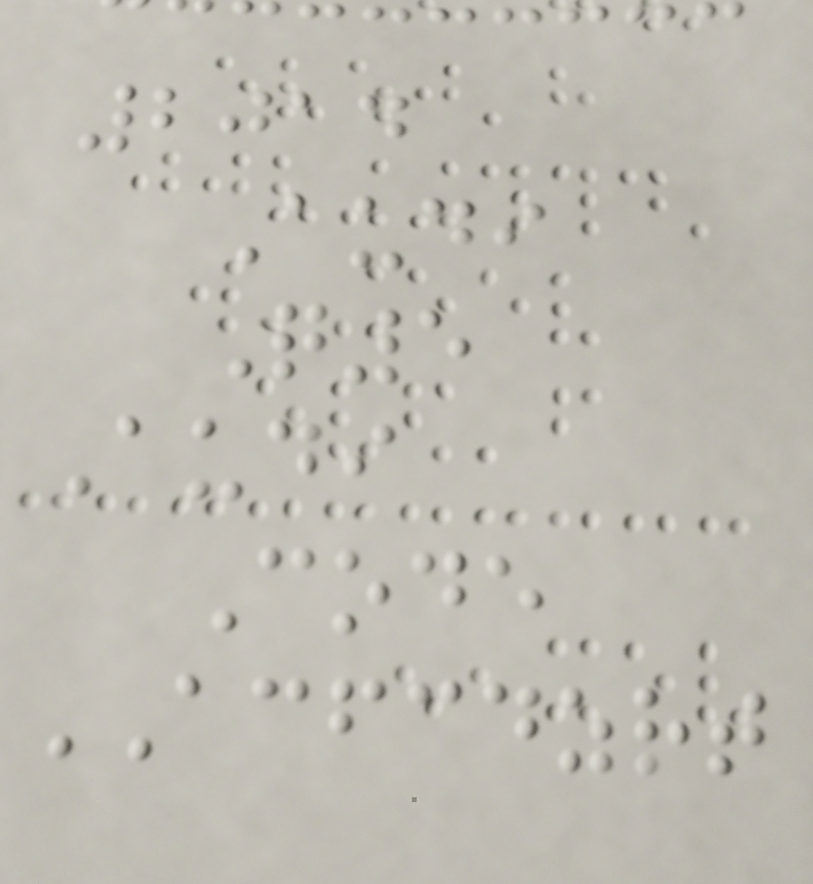2014
Audi
Q5
Audi
Code
ACFCDZRT
